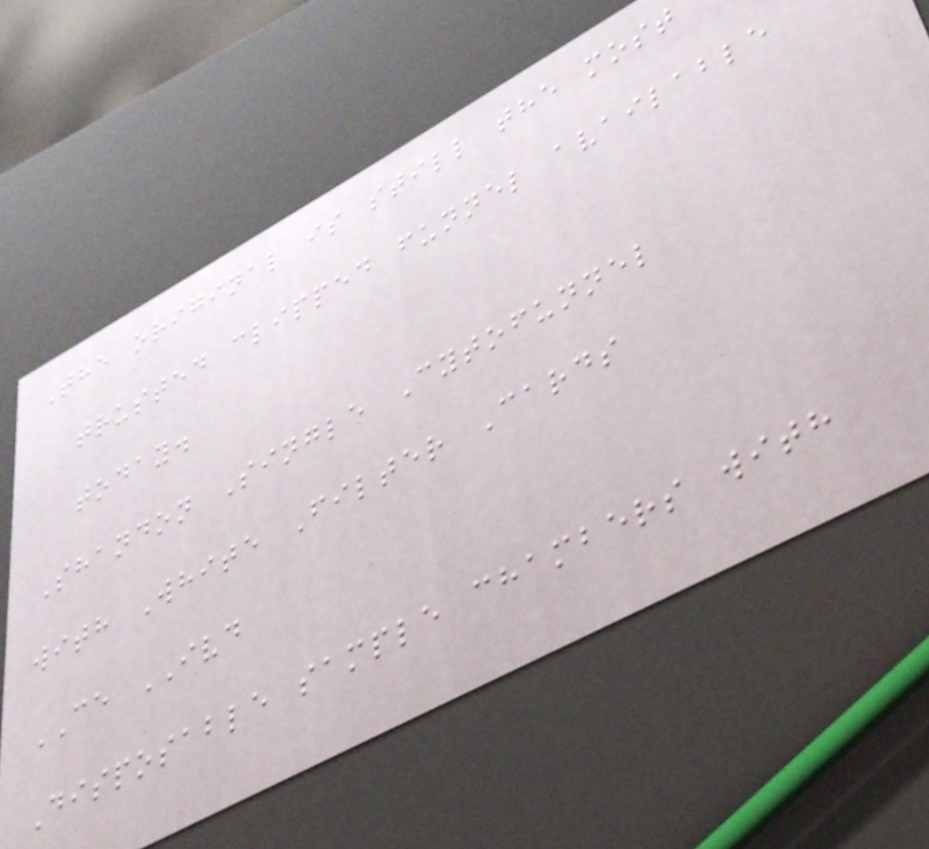The original is still the most
trusted clipped funnel available
today.
Shandon Single Cytofunnel
with White Filter Cards
CE IVD
Disposable sample chambers with
